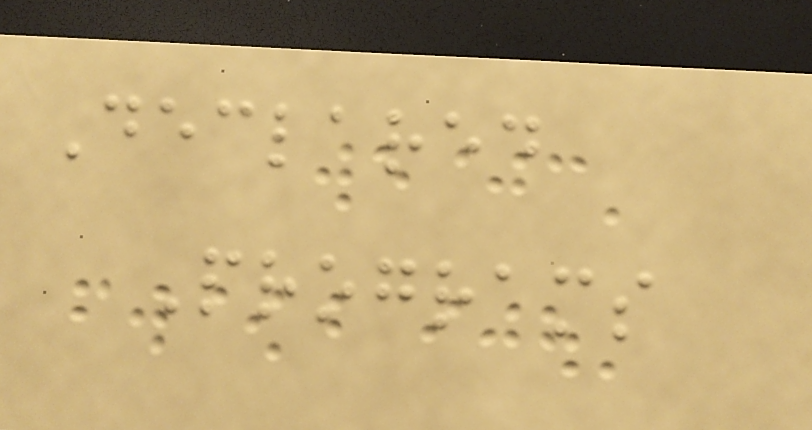Declared
Programs
